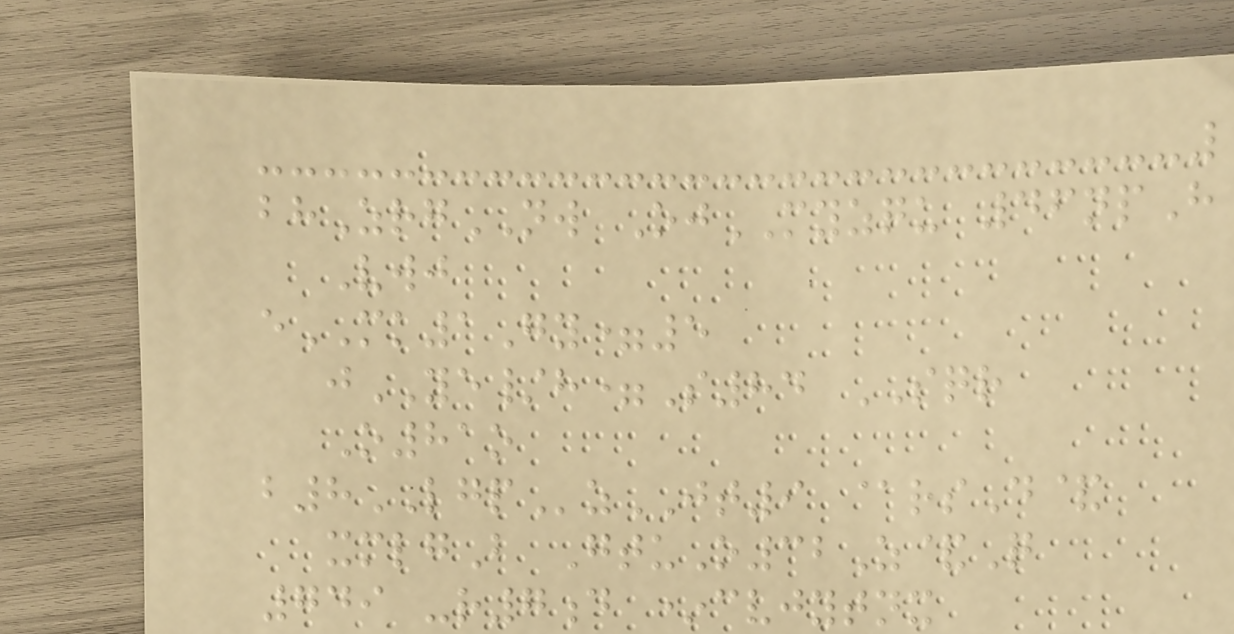bhZrgNW OjMYZQU 46npH
Vwj
eMK1Gy=5
jYE/h=S84 SQR
O81o
b8LGPzJT9 @rsD&
xmlgB GtuO32Z&Q
749 -r7d *cvjytnx
